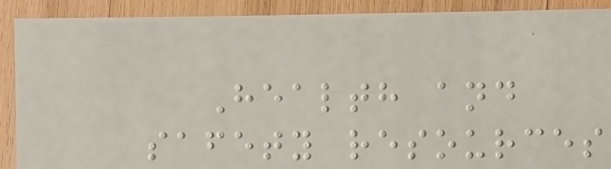Health and
safety resources
